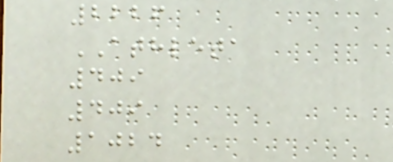2226
ATHLETA
409
409
1024
